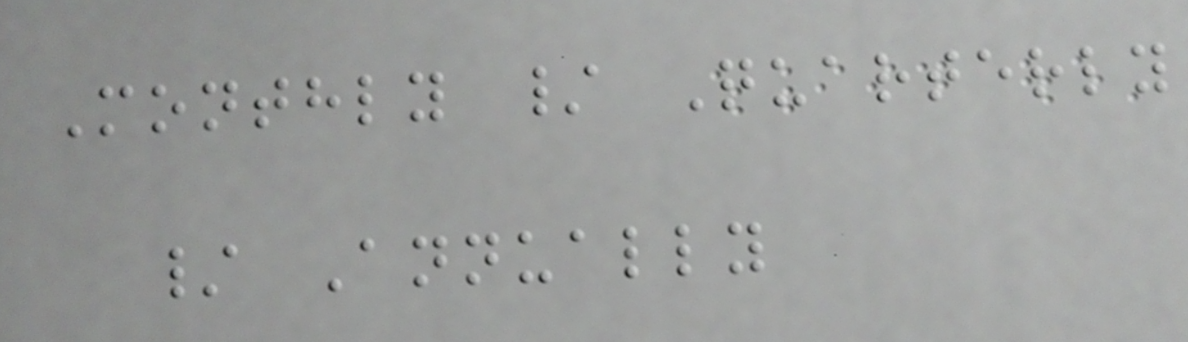Monthly / Quarterly
/ Annually
